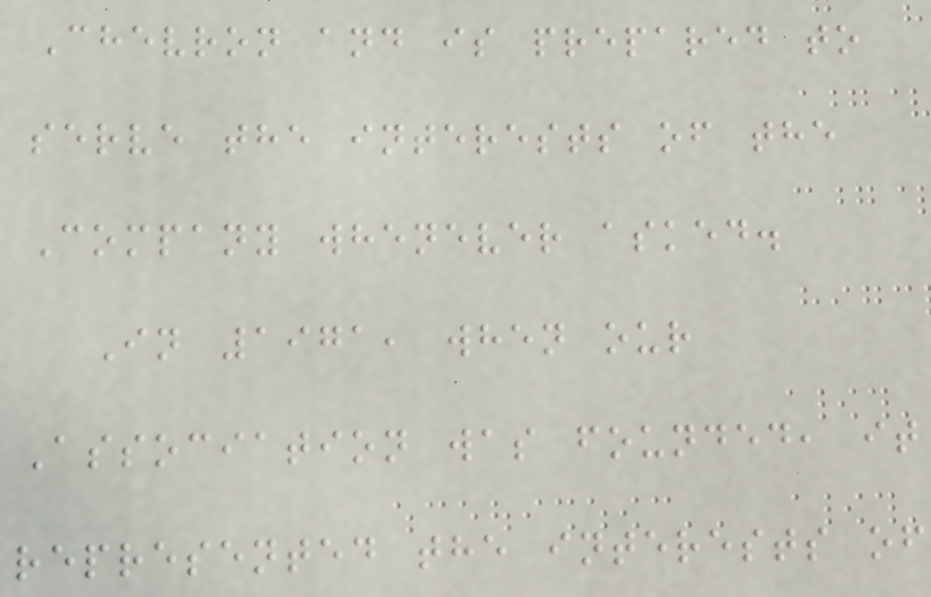Chevron and is prepared to
serve the interests of the
Company whenever asked.
In 1971, when our
Association was founded, it
represented the interests of
